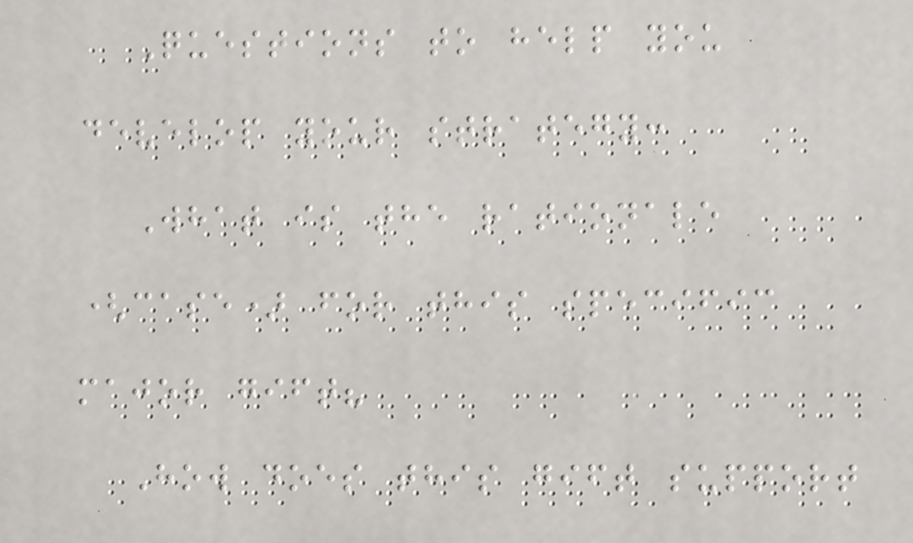Questions to help you
develop your strategy:
What is the rationale
(case) for this specific
major gift?
How does this gift support
